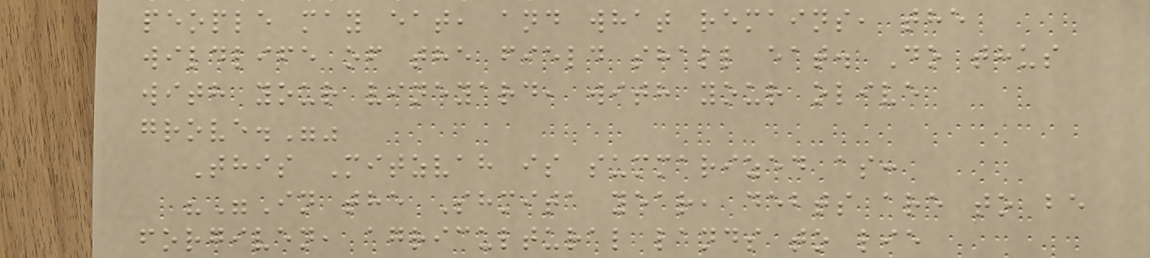people may eat, and what remains, the
wildlife of the field shall eat. Do thus
with your vineyard, with your olive
grove.""
This Mitzvah is summarized as:
""In the Shmita year, debts are to be
forgiven, agricultural lands to lie
